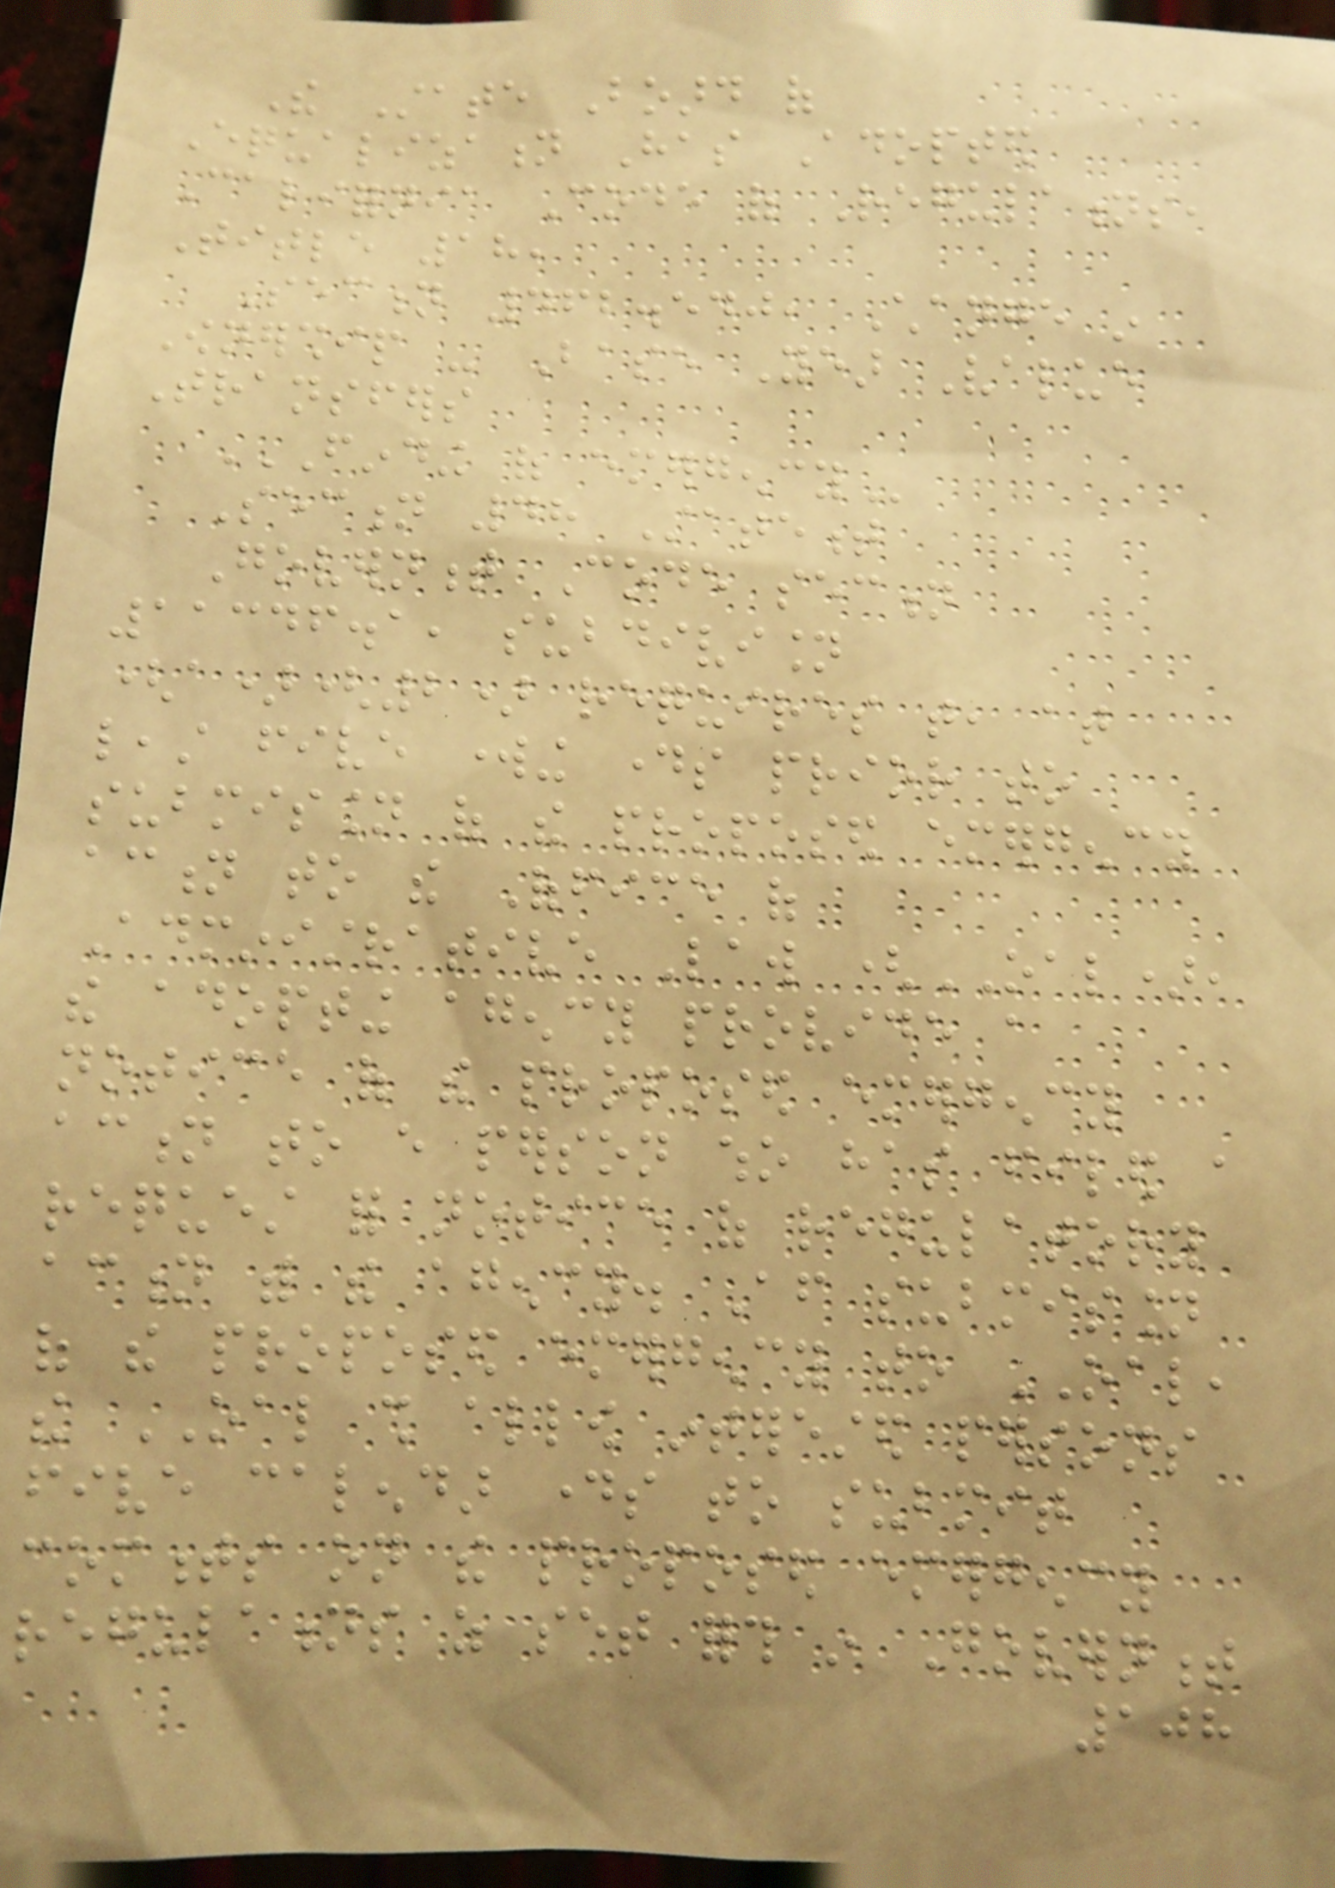The State Board of
Equalization Has Adopted
California Code of Regulations,
Title 18,
Section 462.540, Change in
Ownership - Base Year Value
Transfers
FINDING OF EMERGENCY
Section 48 Statement
Government Code section
11346.1, subdivision
(a)(2) requires that, at
least five working days prior to
submission of the proposed emergency
action to the Office of
Administrative Law (OAL),
the adopting agency provide a
notice of the proposed emergency
action to every person who has filed a
request for notice of regulatory
action with the agency. After submission
of the proposed emergency to OAL,
the OAL shall allow interested persons
five calendar days to submit
comments on the proposed emergency
regulations as set forth in Government
108
